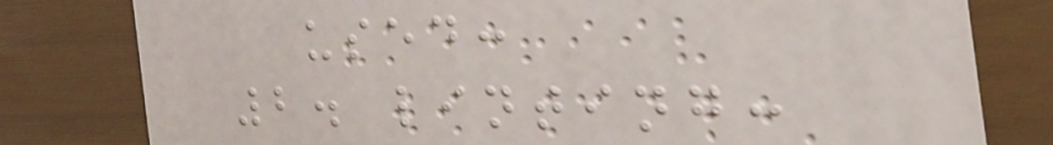used:
2. linting:
